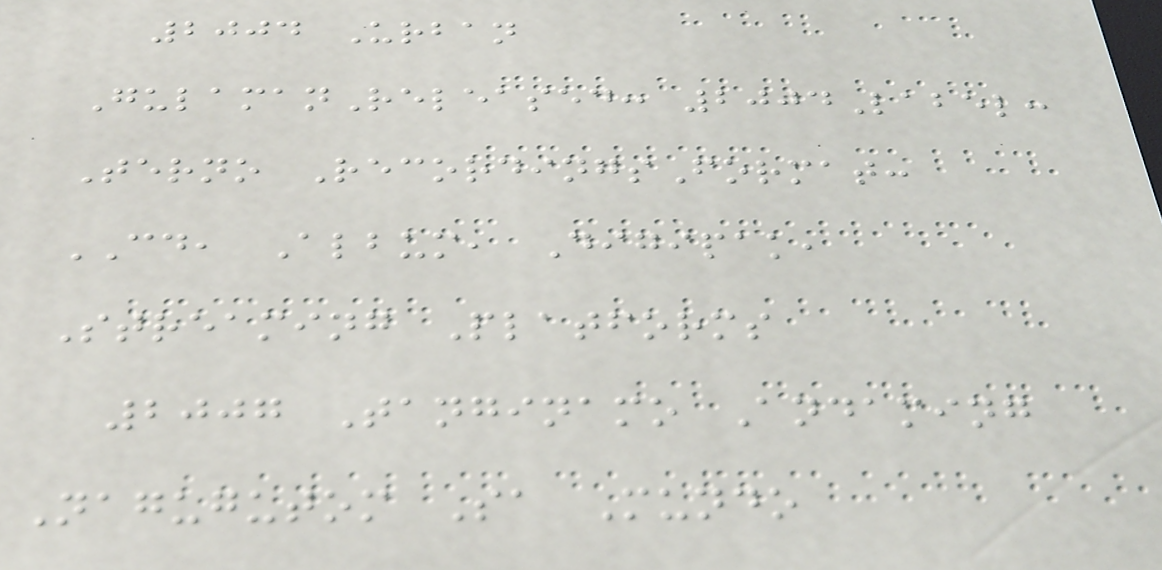2004 Urban
GulamanReleased: 2004Label:
Terno RecordingsFormat:
CD, Album, Digipak,
Streaming Platforms
2007 Tanginamo Andaming
Nagugutom Sa Mundo
